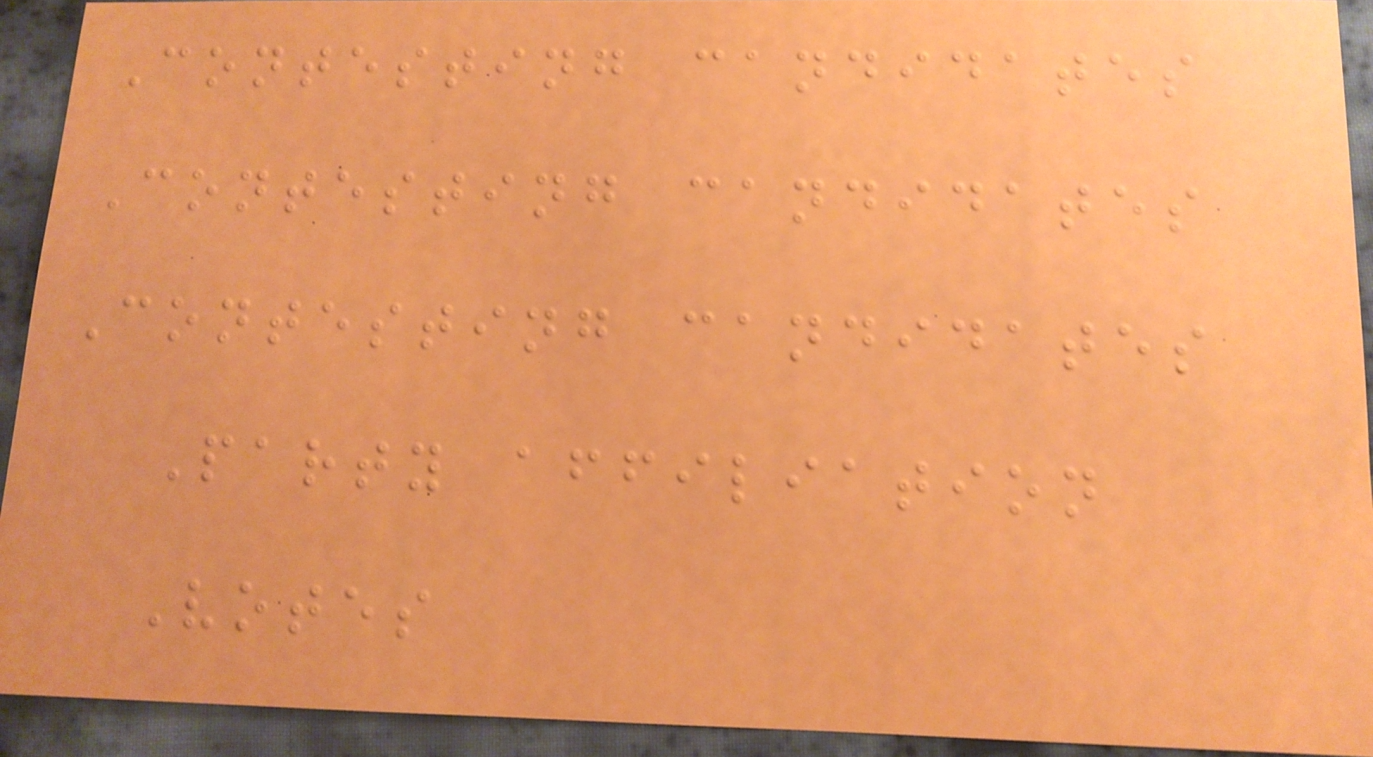Contesting candidates
Contesting candidates
Contesting candidates
Party affiliation
Votes
